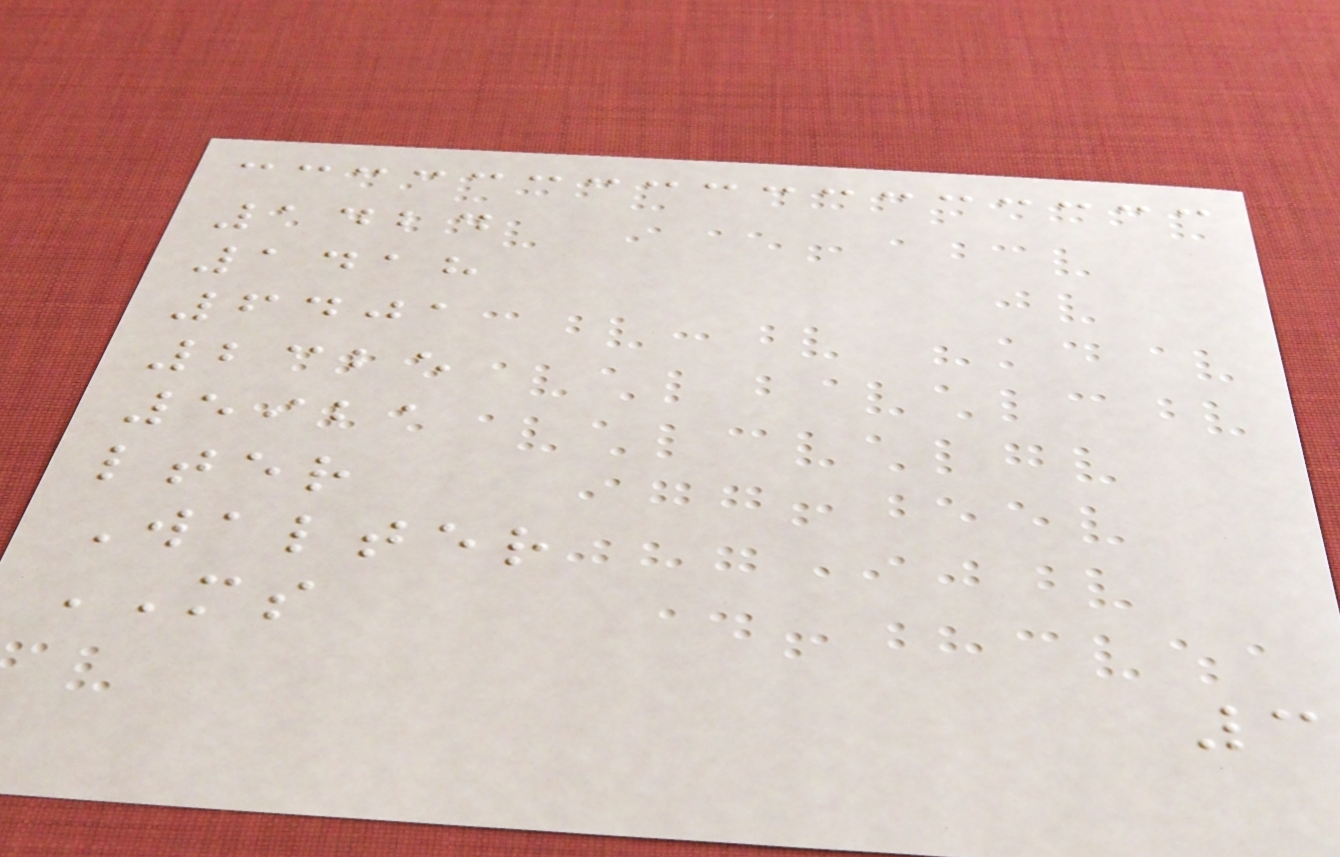1424
1418
6401
2325
5921
lter
Walter
MS
3
